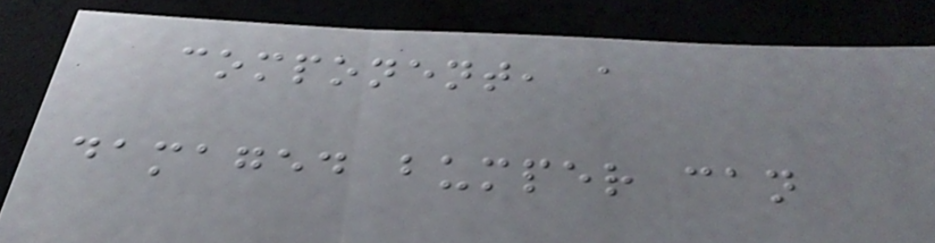component, a
damaged bumper can
